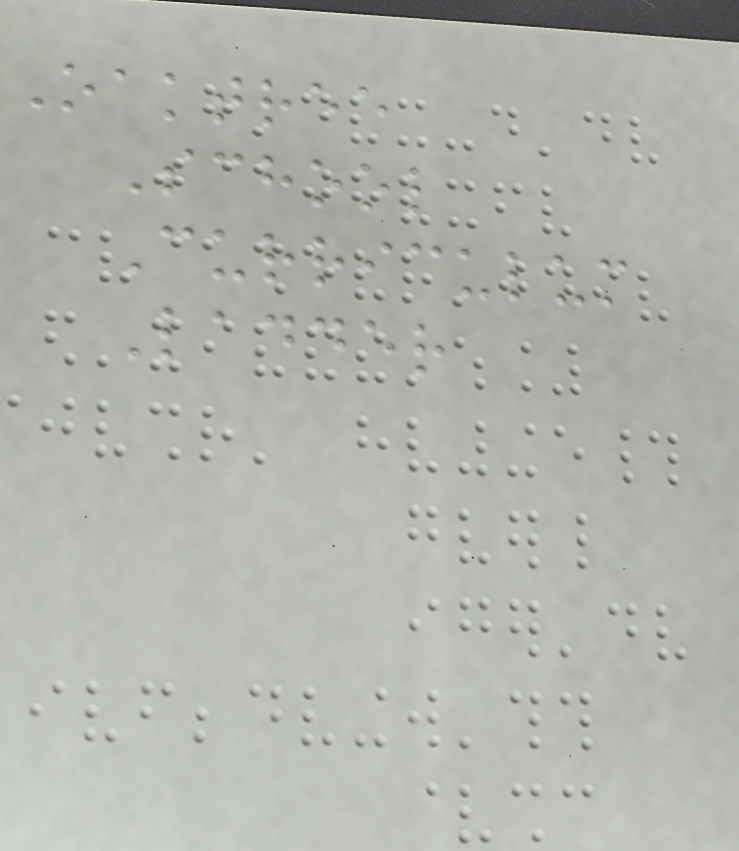Oaktree
School
Curriculum
Ladder
